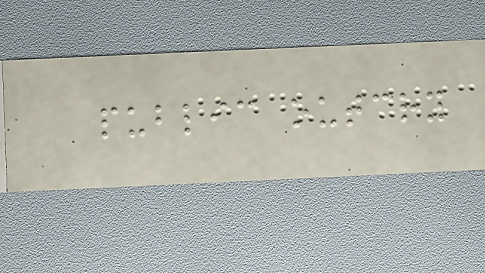public outcry
